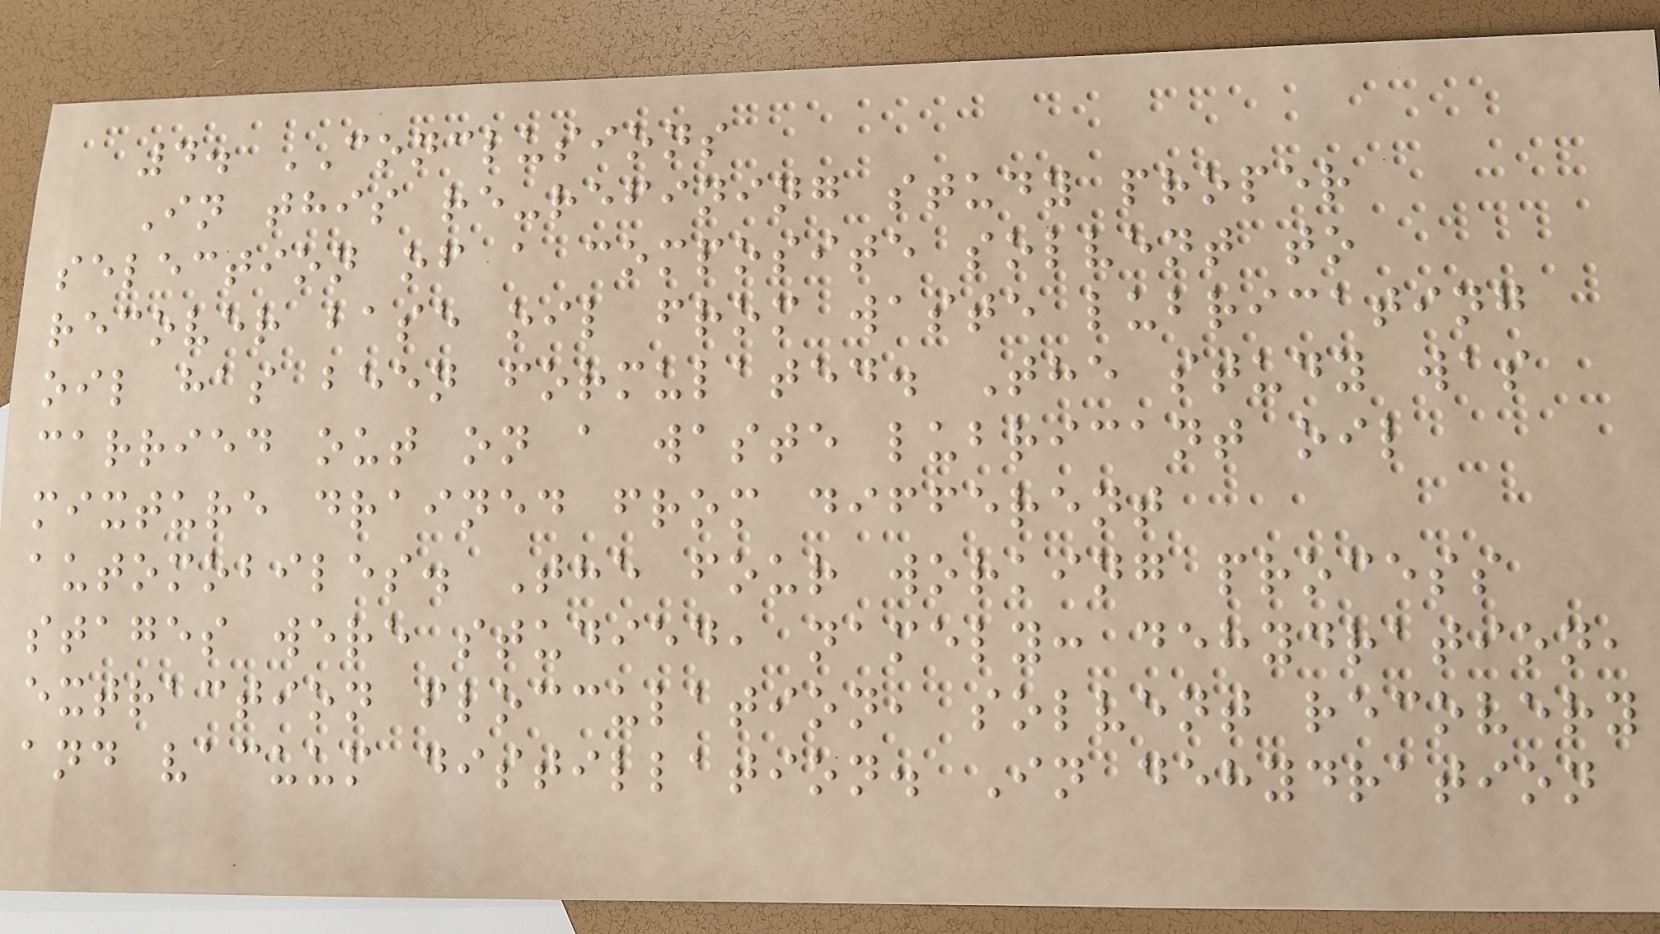4. CONCLUSIONS
In this re-refining study proper
selection of a composite solvent to
recover base oil from waste lubricating
oil has been formulated. The study was
carried out on a waste lubricant oil
mixture drained from different
automobiles. The four working process
stages were studied, namely: dehydration,
extraction flocculation, solvent recovery
and vacuum distillation. In dehydration
